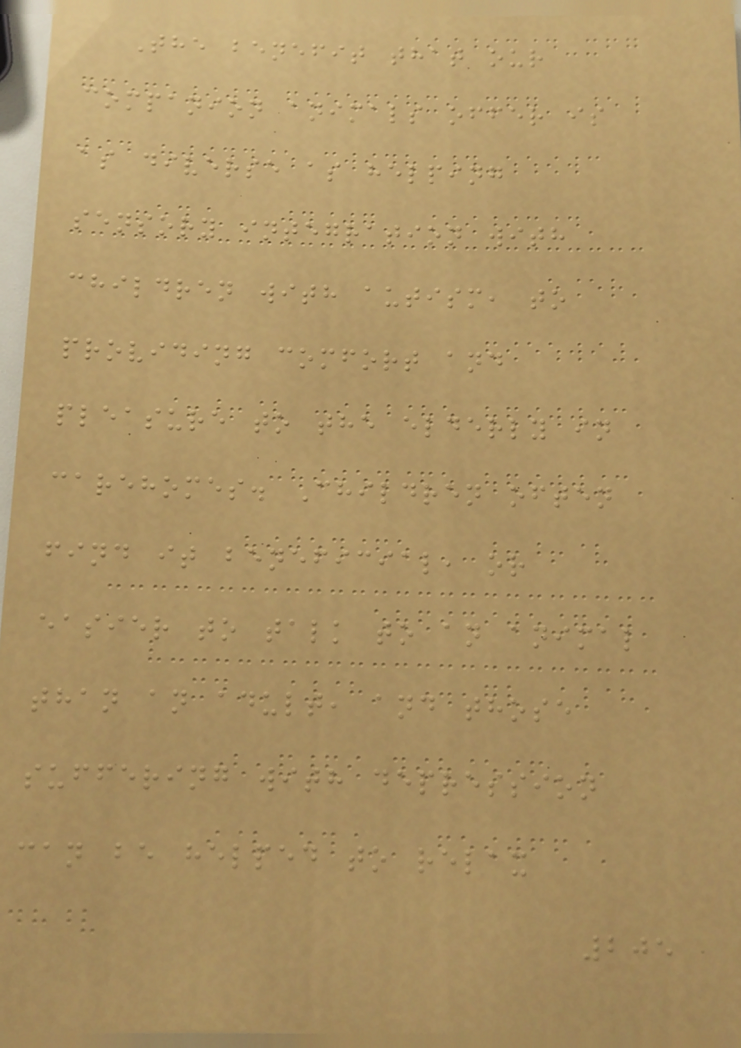The benefit that our
companion animals offer is
as diverse as helping
sensory integration with
children with autism, to
providing comfort and
pleasure to the elderly in
carehomes. Children often
find it beneficial, or
easier to talk to an animal
than an adult, and those
suffering with depression
can be helped to relax
205
